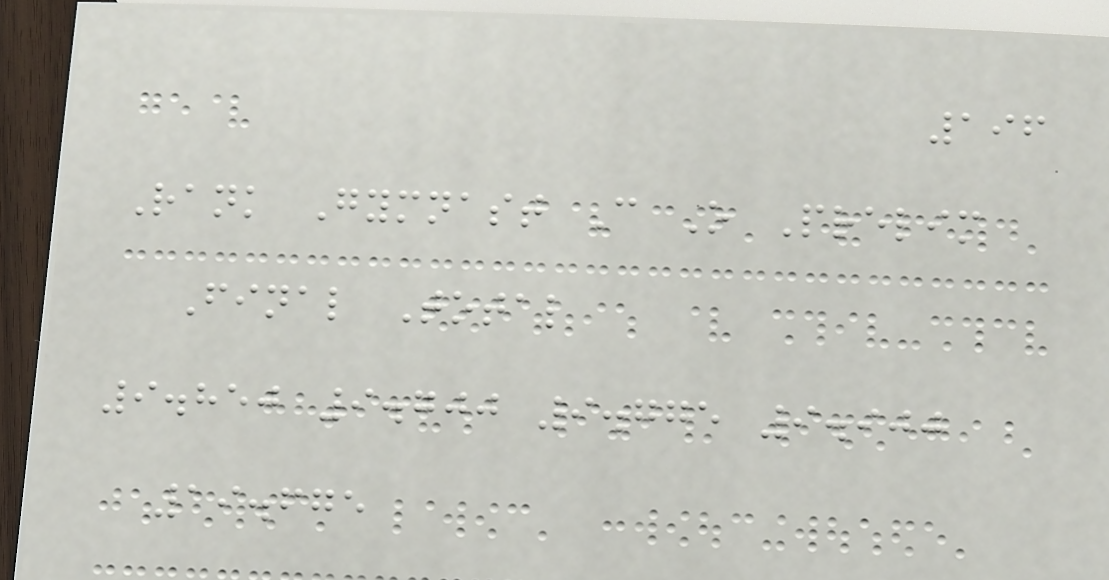196
Rank Gymnast C O Prelim
Final Total
9.850 9.700 9.775 9.900
19.675
